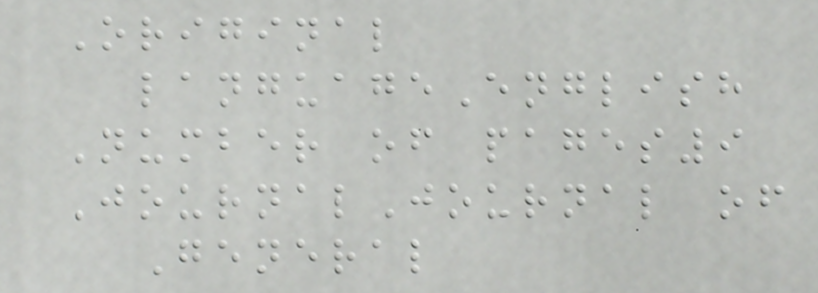Original
languageEnglish
Number of pages9
JournalJournal of
General
